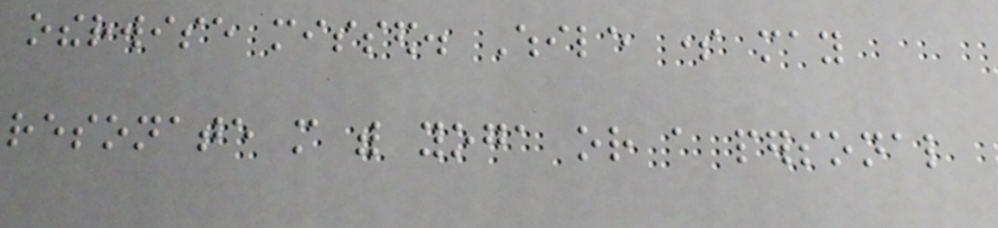otherwise missed. While some may
resonate more with yoga or a personal
